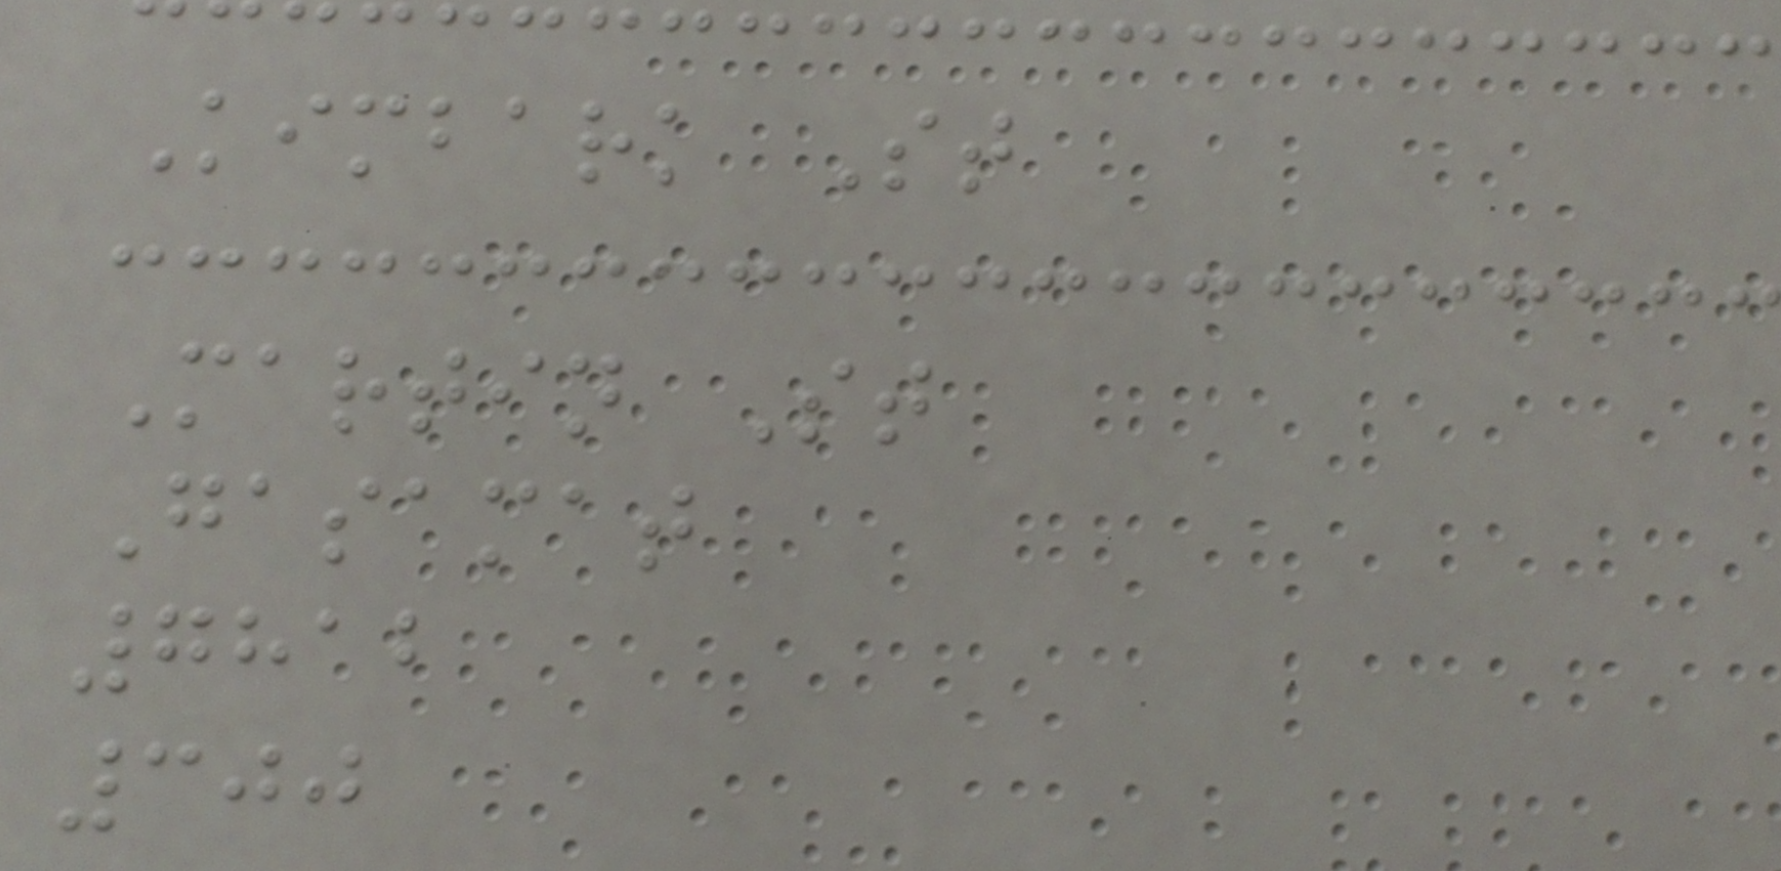Kimbark St
Martin St
Gasamat
7812
300
